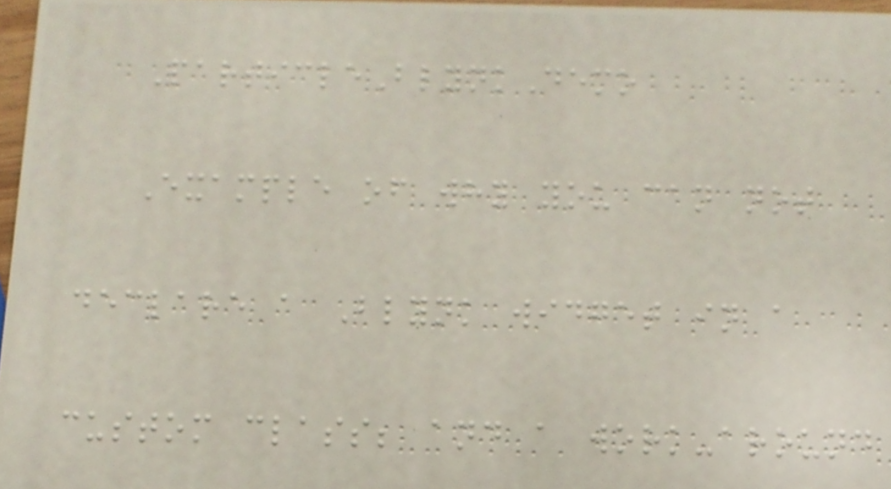ParticleBlynkDemo
Example of why you can not
declare a Blynk widget in a
custom class; and a work-around
